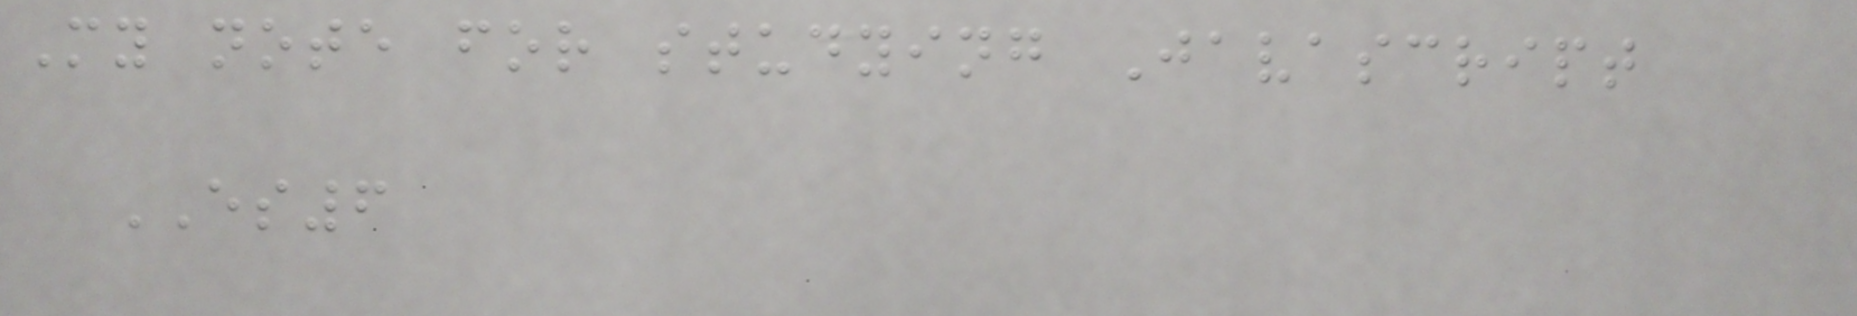My note for studying Javascript
ES6
